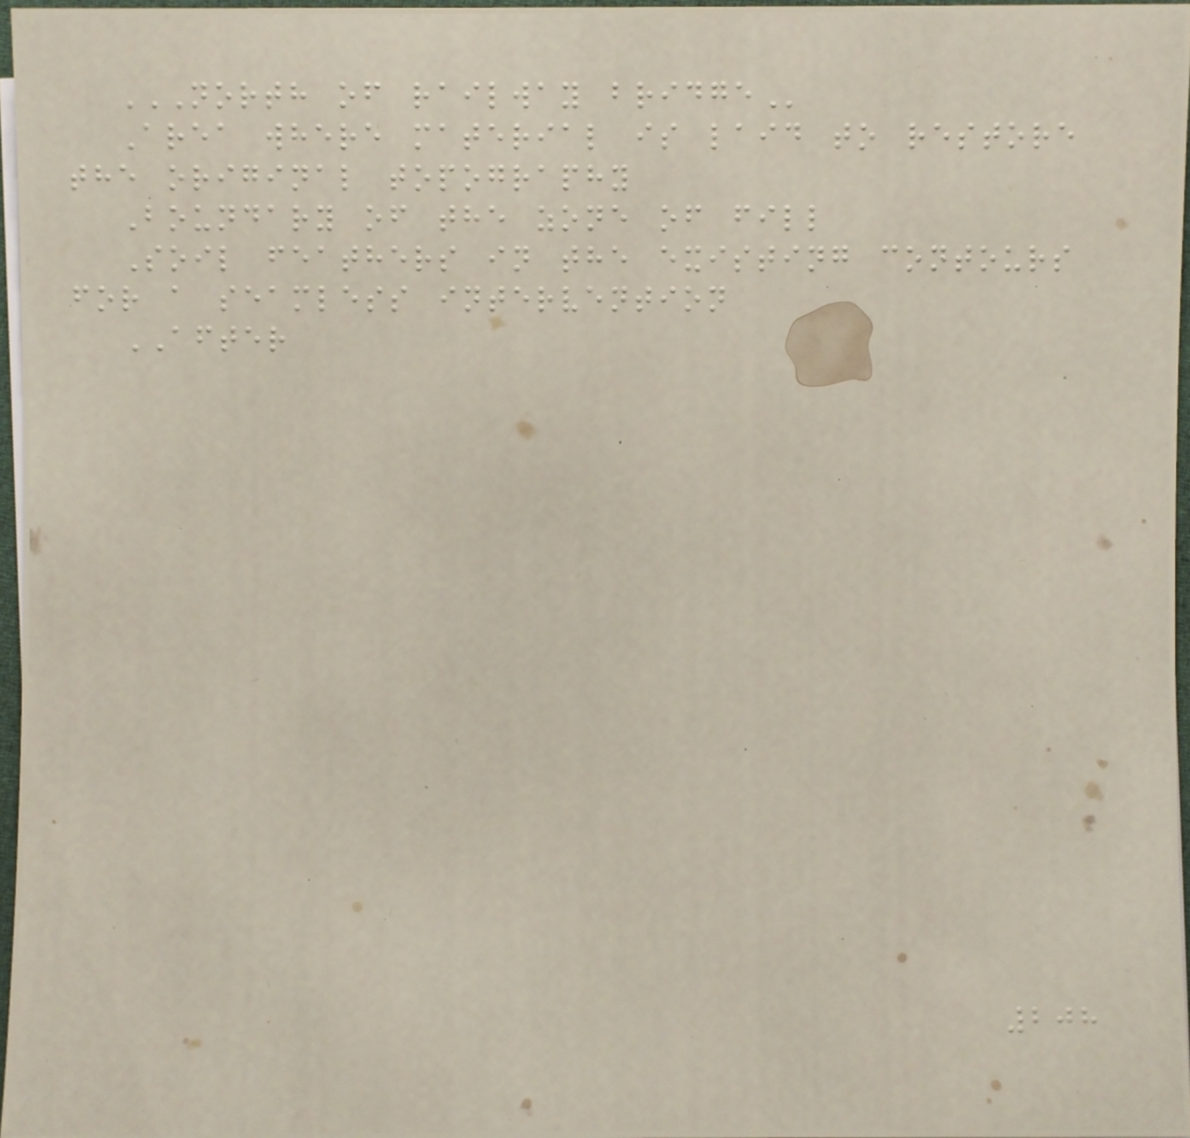NORTH OF RAILWAY BRIDGE
Area where material is laid to restore
the original topography
Boundary of the zone of fill
Soil feathers in the existing contours
for a seamless intervention
AFTER
208
